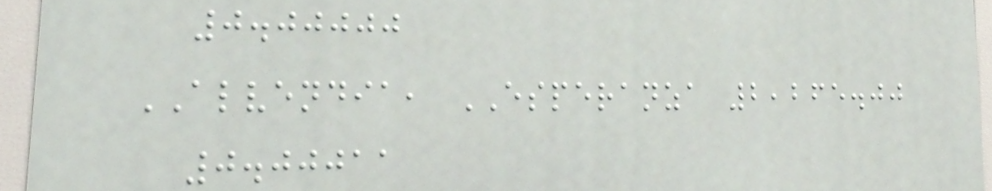0.00000
ALVENDIA, ESPERANZA 2,265.00
0.00011
